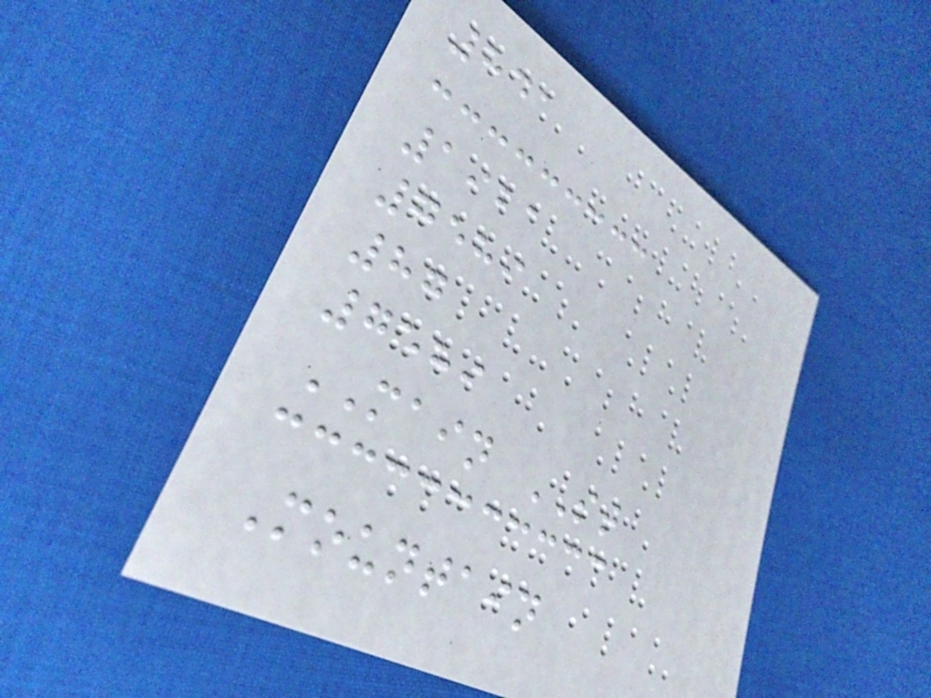841
1921
7589
87
7589
MAIN ST
Mountain
